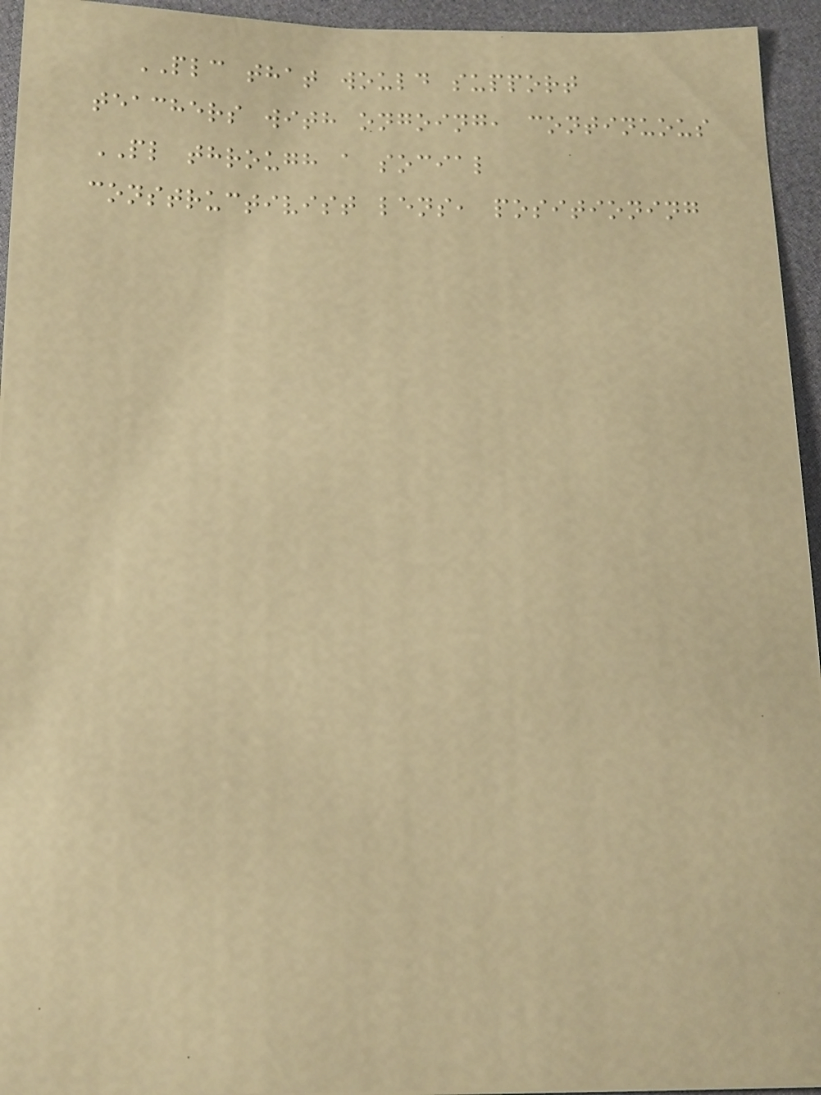PLC that would support
teachers with ongoing, continuous
PL through a social
constructivist lens, positioning
